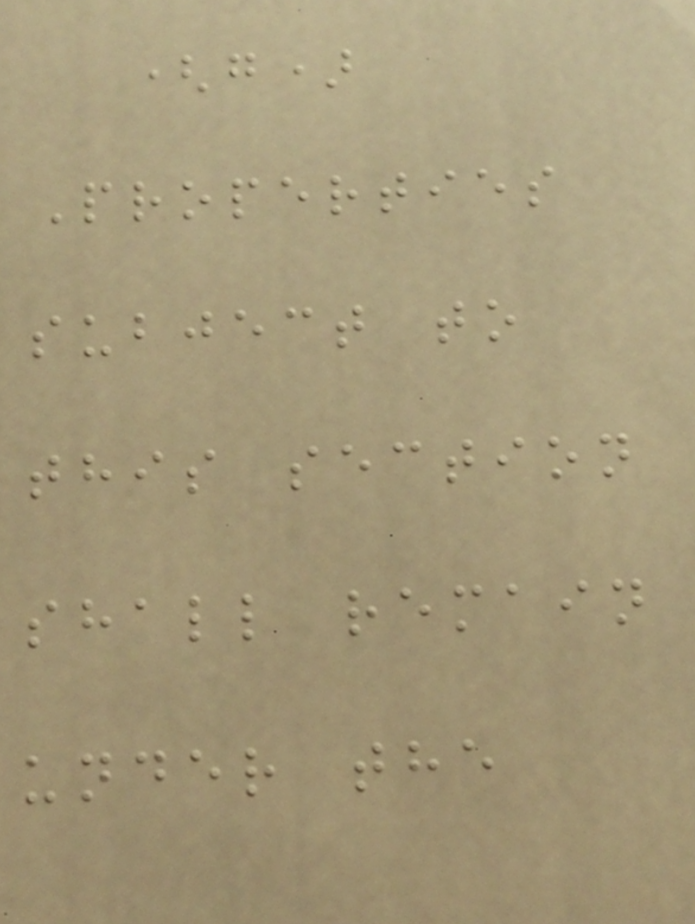(g)
Properties
subject to
this section
shall remain
under the
